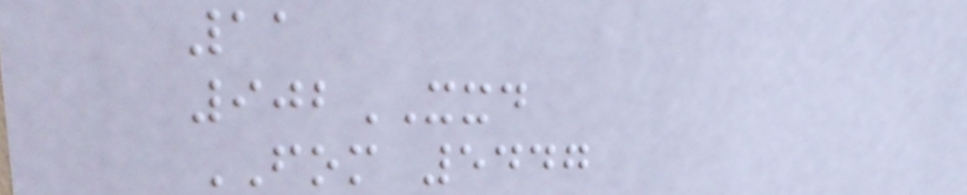11
902XXD
FOM 5447
